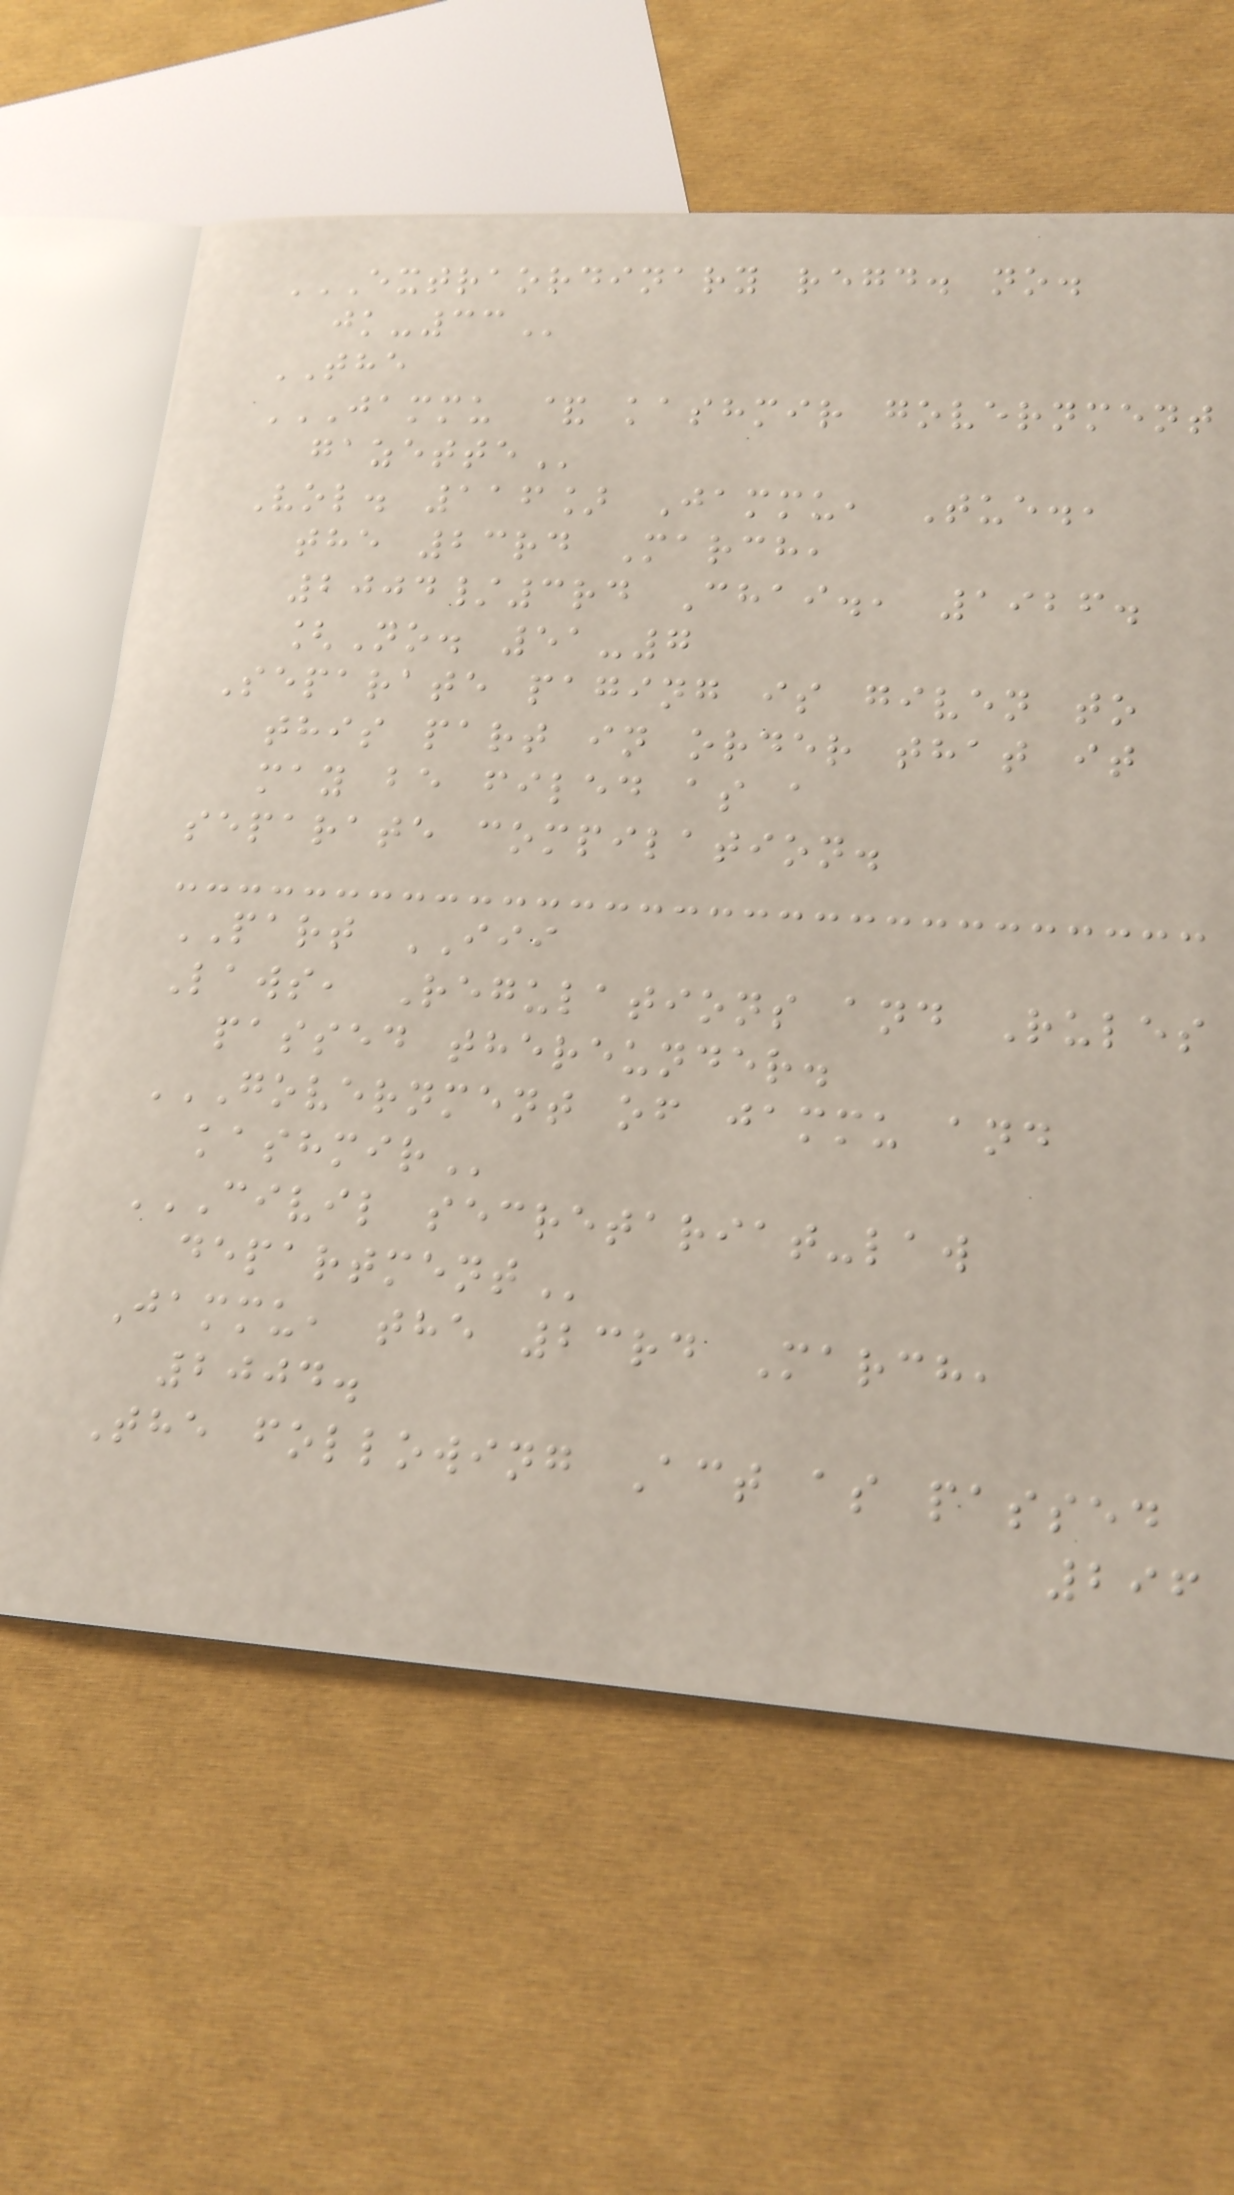EXTRAORDINARY REGD. NO.
JK-33
THE
JAMMU & KASHMIR GOVERNMENT
GAZETTE
Vol. 116] Jammu, Tue.,
the 23rd March,
2004/3rd Chai., 1926.
[No. 51-7
Separate paging is given to
this part in order that it
may be filed as a
separate compilation.
PART III
Laws, Regulations and Rules
passed thereunder.
GOVERNMENT OF JAMMU AND
KASHMIR
CIVIL SECRETARIAT-LAW
DEPARTMENT
Jammu, the 23rd March,
2004.
The following Act as passed
296
